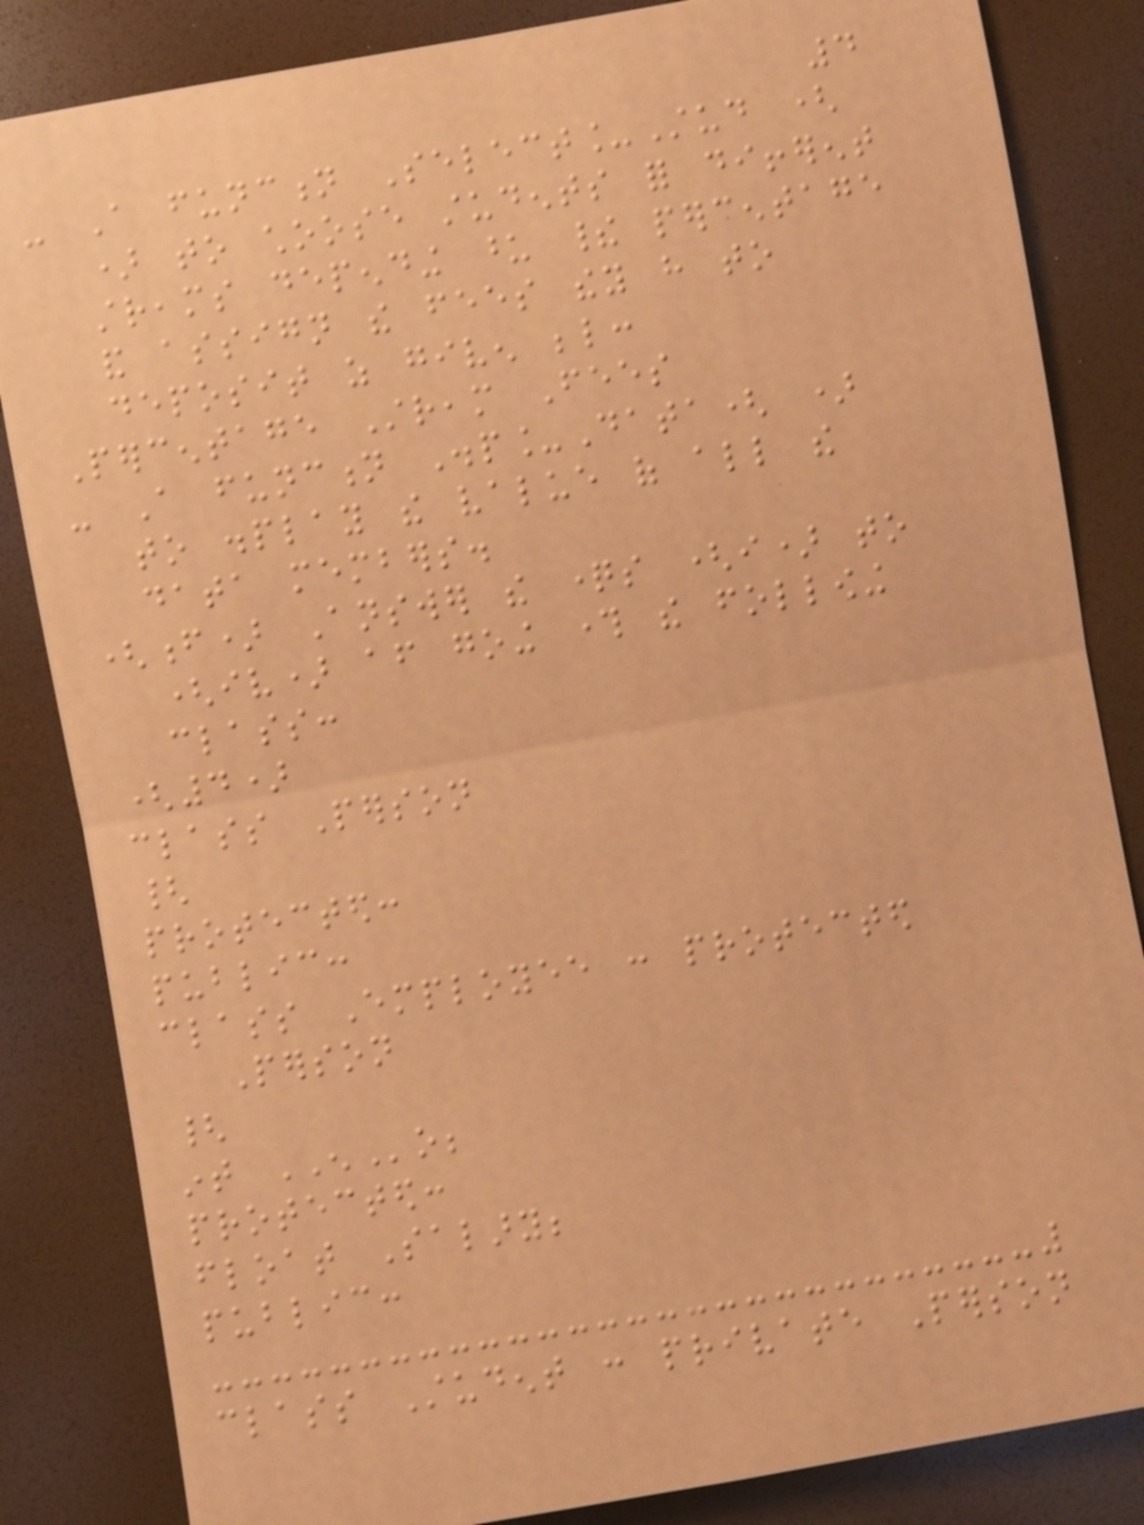4
- A function Select_Stud (
) to choose students for different
streams depending upon their percentage
and assign the fees they have to
deposit as given below:
Percentage Stream Fees
- A function Disp_Data( )
to display the value of all the
data members.
(f) Answer the questions (i) to
(iv) after going through the following
class:
(4)
class Person
{
protected:
public:
class Employee : protected
Person
{
int ENo;
protected:
float Salary;
public:
class Student : private Person
